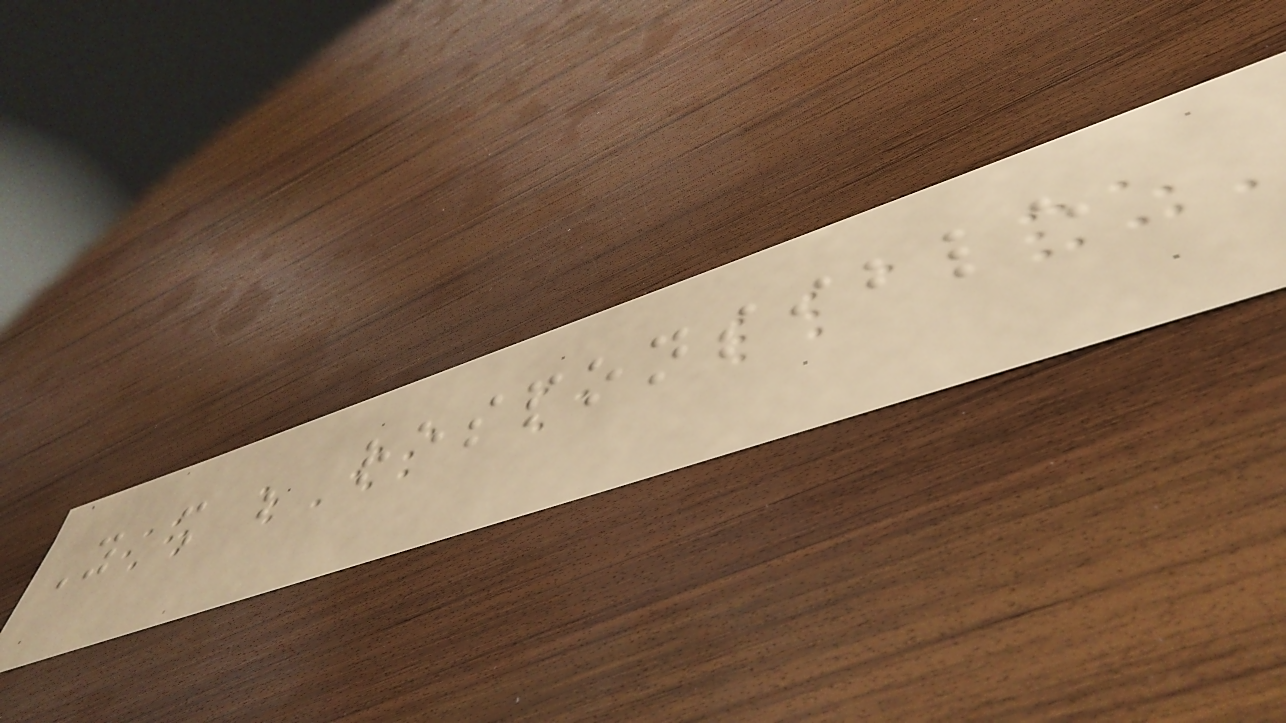You shall be responsible
